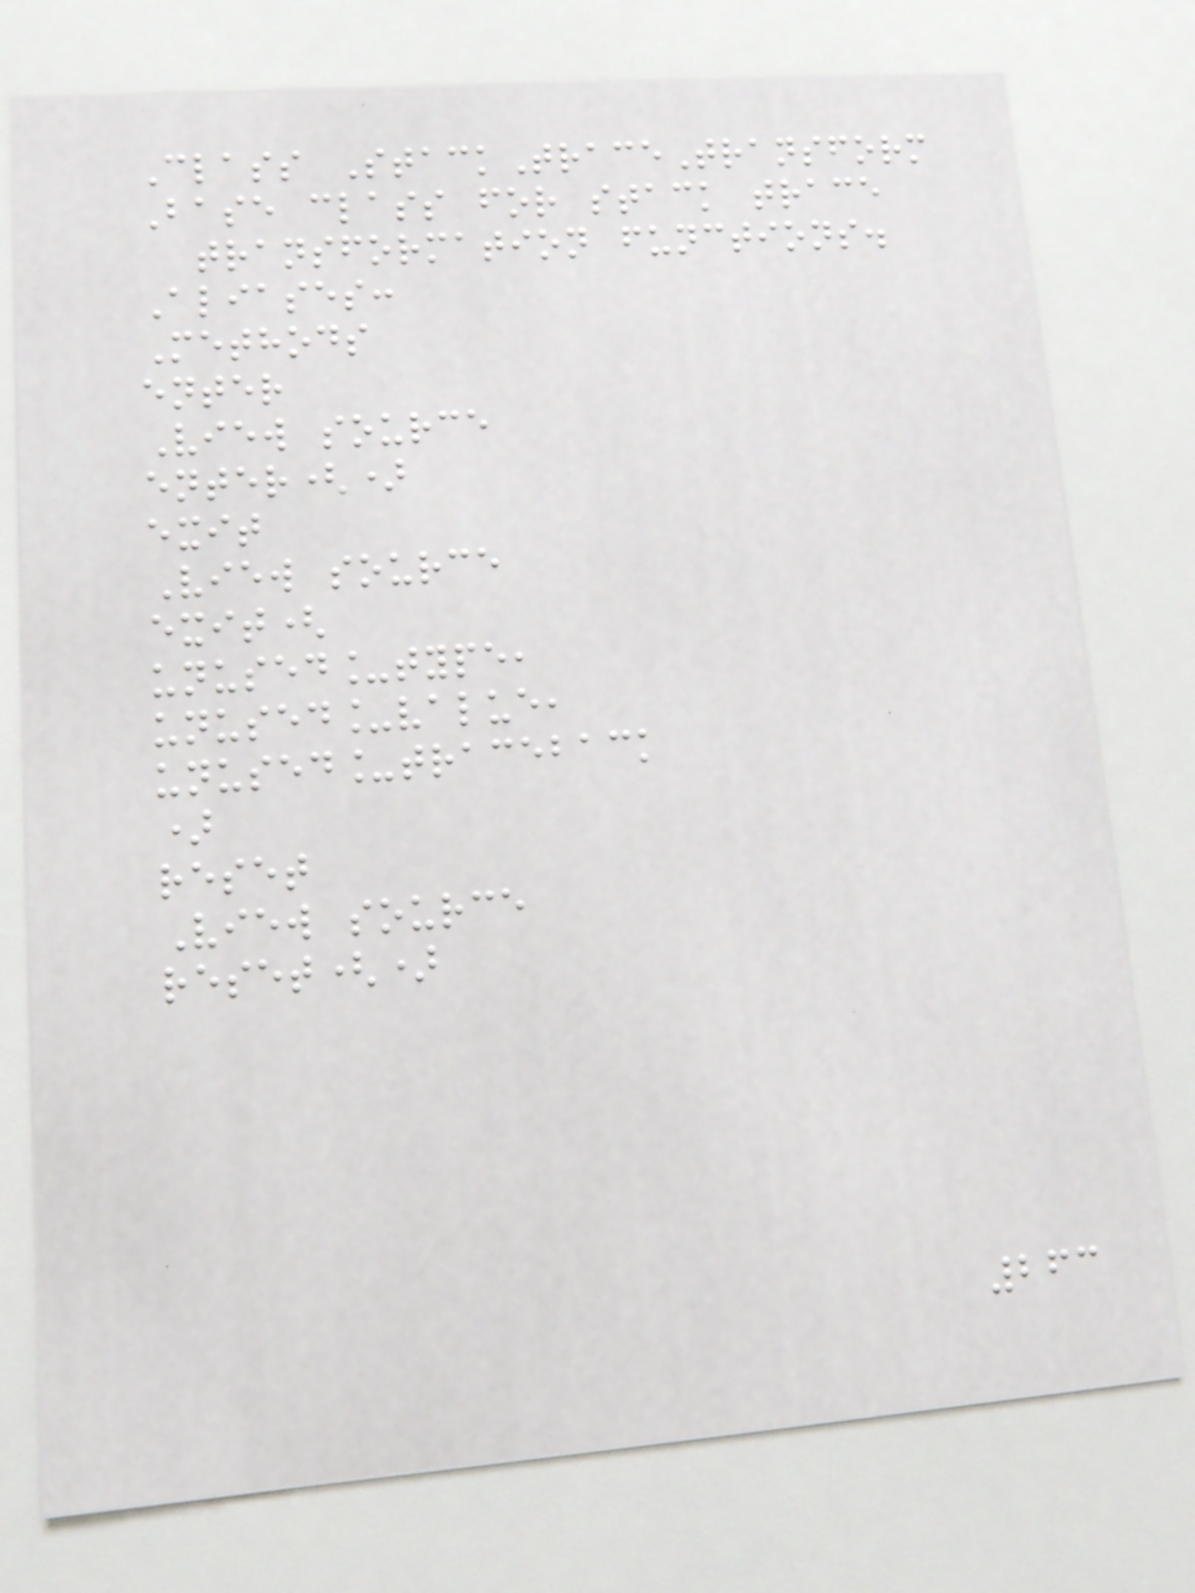Class StackTraceTransform
Base class for stack trace
transformation functions.
Aliases:
Methods
enter
View source
enter()
exit
View source
exit(
unused_type,
unused_value,
unused_traceback
)
reset
View source
reset()
263
